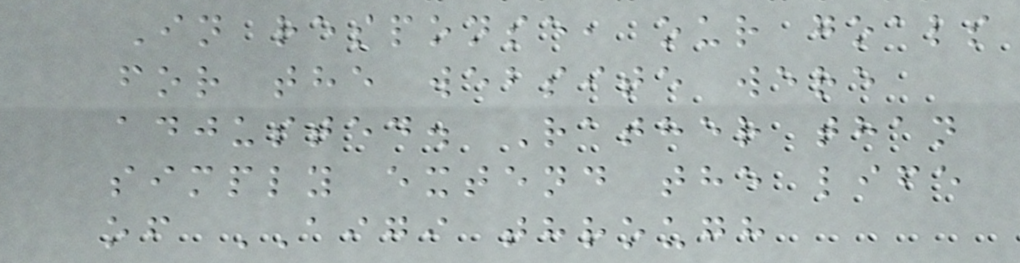In response, our goals
for the website were
adjusted. Rather than
simply extend the life
of AIGI through
